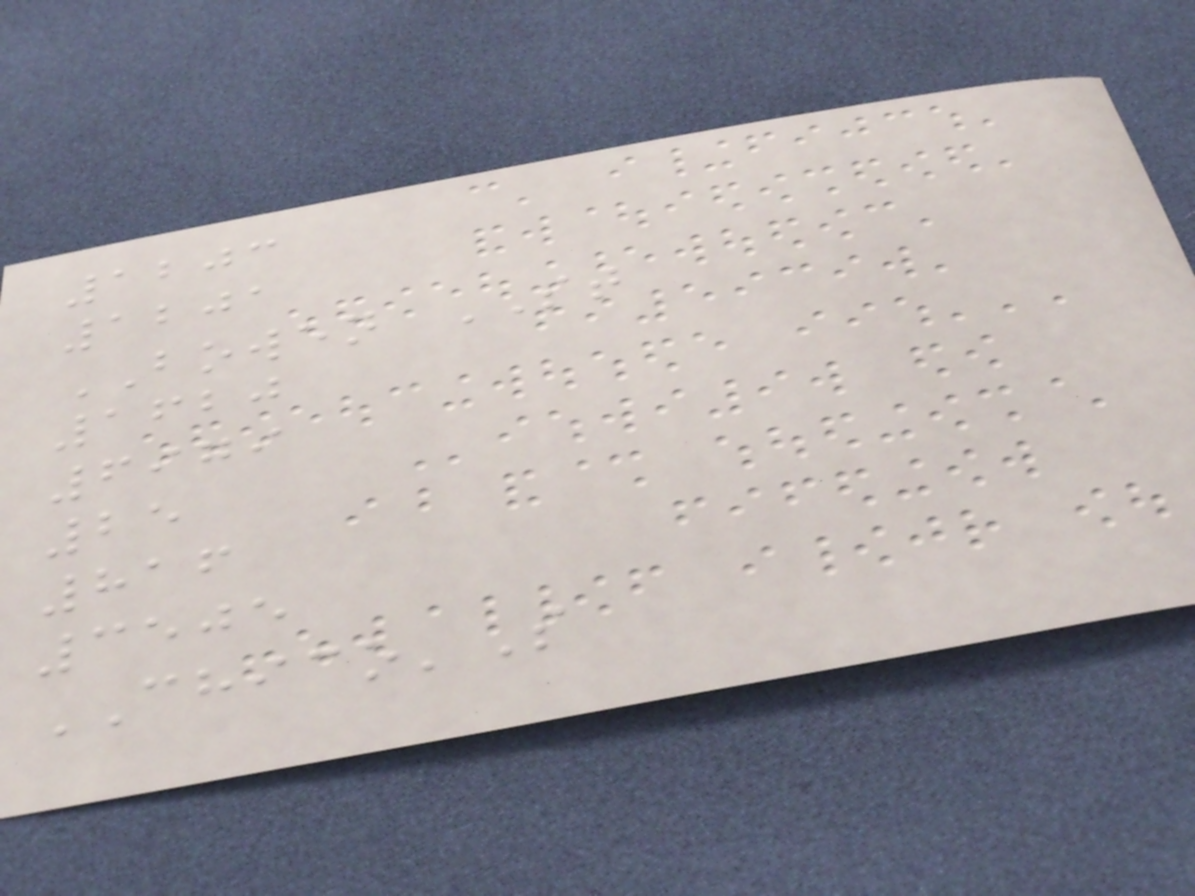1203
1201
BOWEN ST
1620
6979
25
816
3505
CHICO'S
